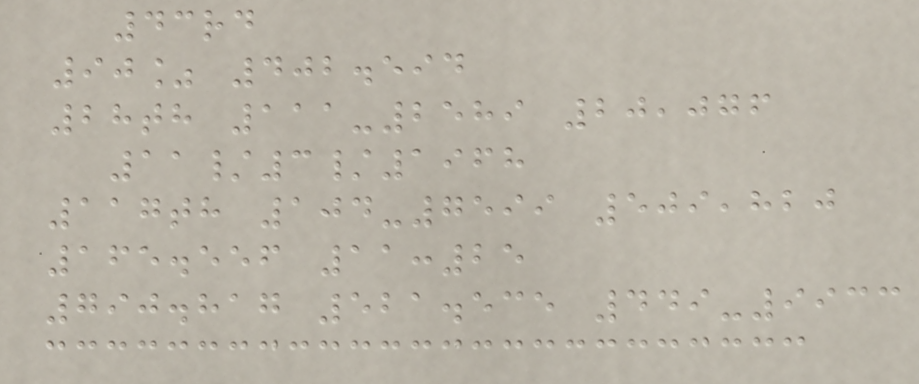43rd
90% 402.594
28th 111-2589 20,076
11/3/1968
117th 104-7599 509,820
165.556 11:25
790.817 521.535 449-9933
